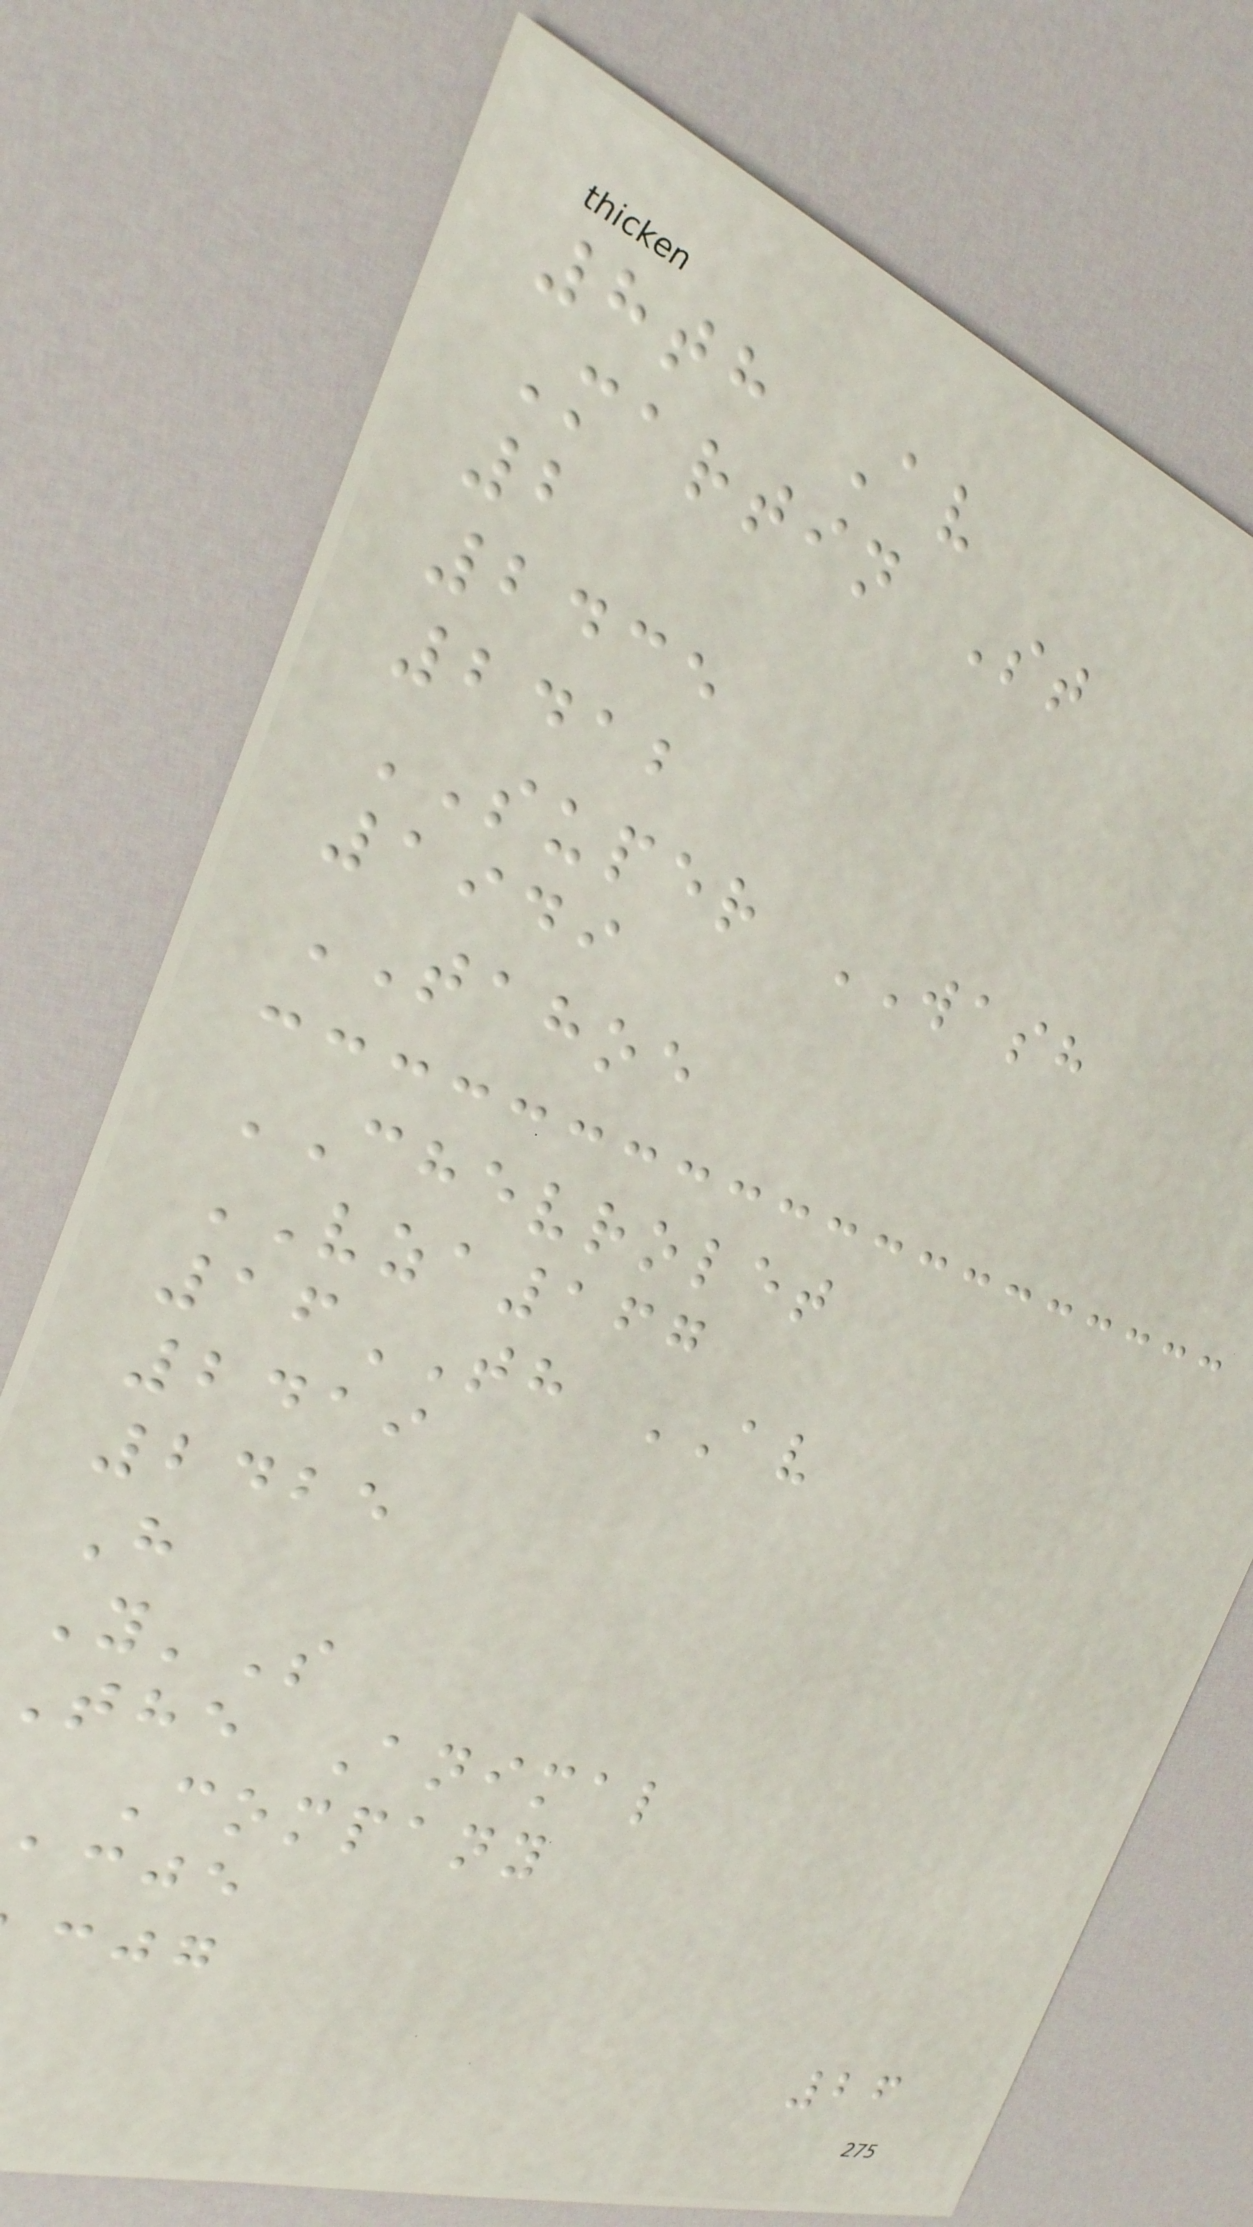8th Av
Martin St
2
2435
2412
SUPER WASH
1949
TAHOE
CHEVROLET
VZA167
16TH AV
2419
2425
H
Y'S
the Animal
Company
acje
26
